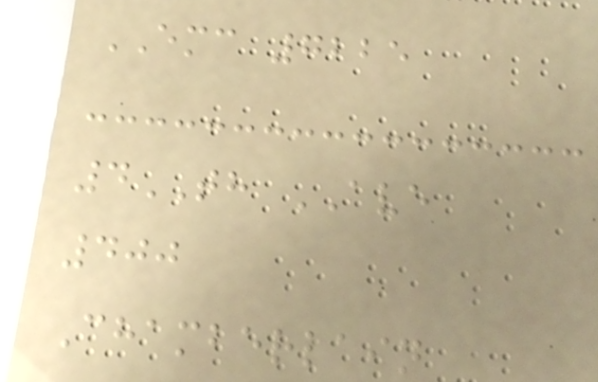EMC 7225
4TH AVE
400
Chamberlain
